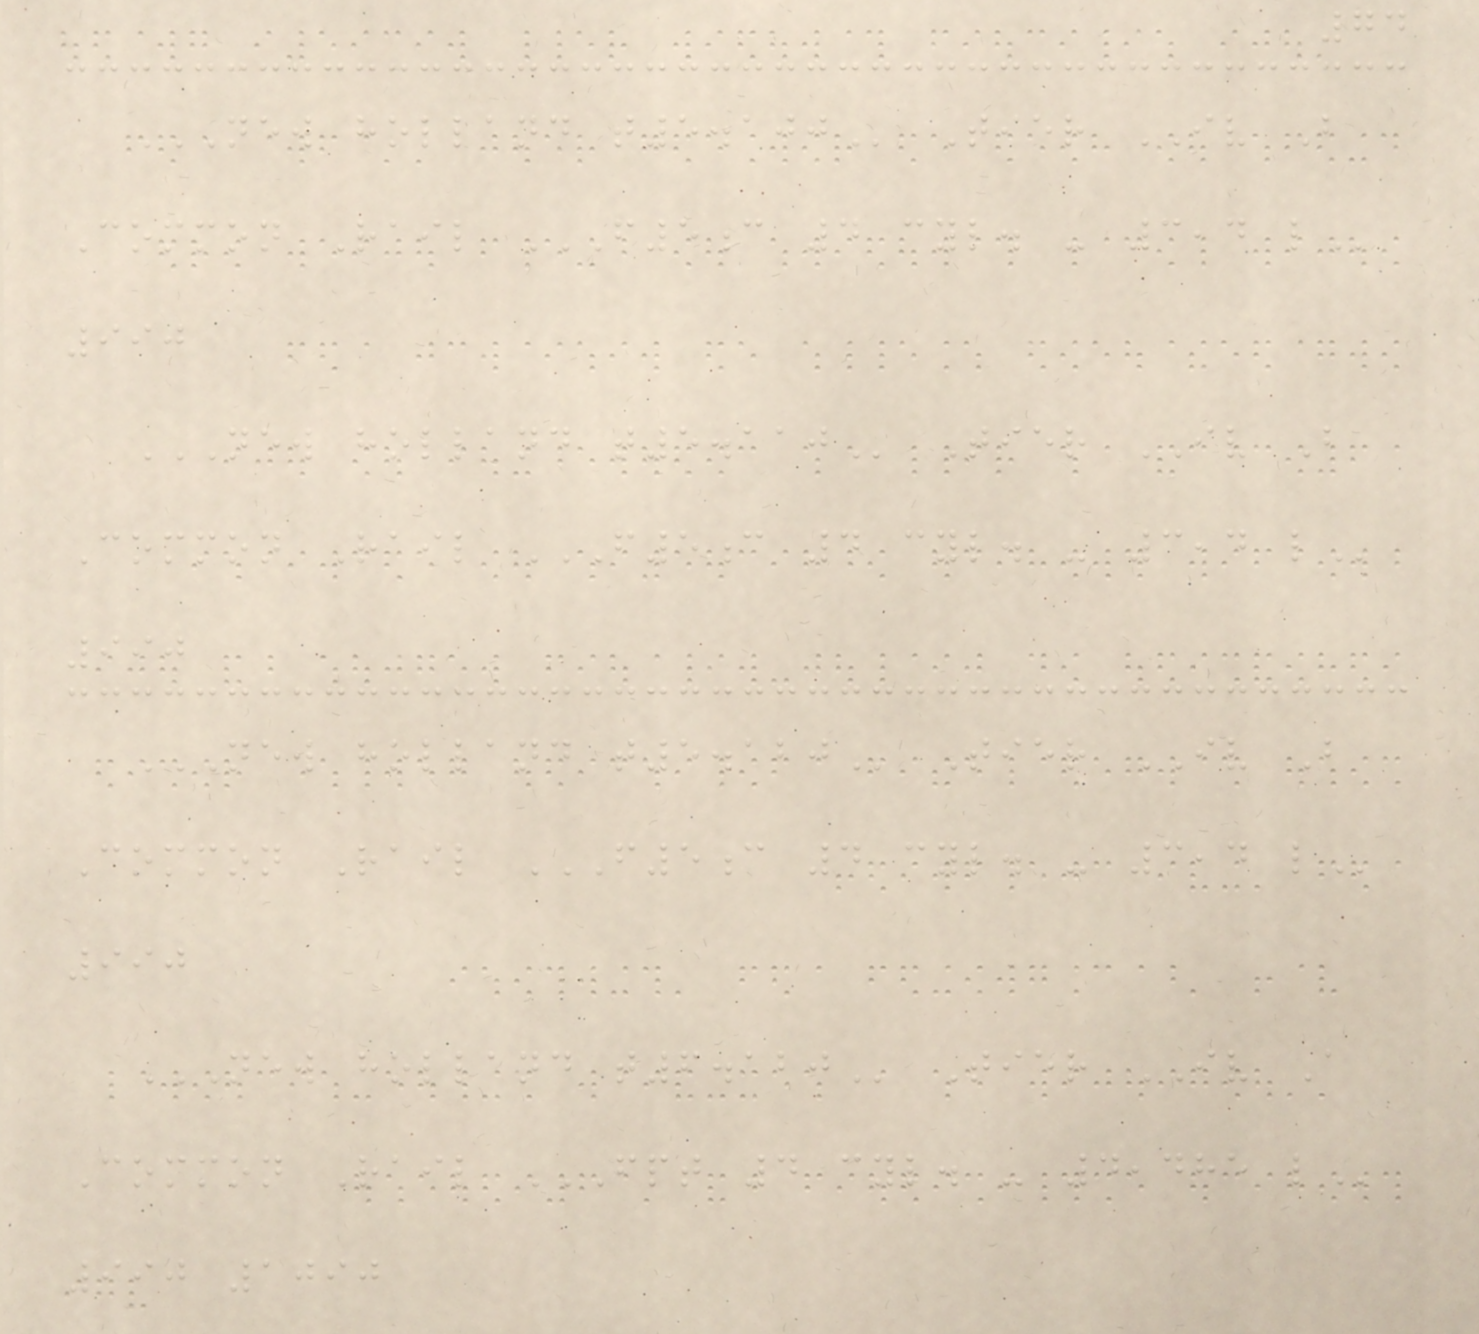74
NEW HOLLAND T5.100 Tier IV B
Common Rail F5C 4 CYL. - 3,4 L
990
NEW HOLLAND T5.110 Tier IV B
Common Rail F5C 4 CYL. - 3,4 L
990
NEW HOLLAND T5.120 Tier IV B
Common Rail F5C 4 CYL. - 3,4 L
990
NEW HOLLAND T6.120 Tier IV A
Common Rail FPT 4 CYL. - 4,485 L
990 1090
